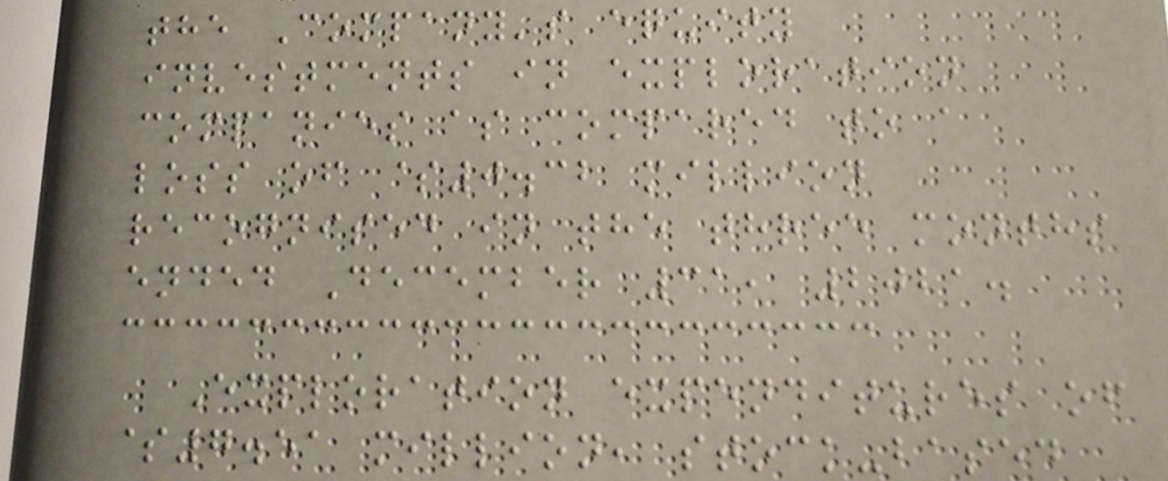the Company's equity
investments in exploration
companies as compared to a
loss of $0.32 million
recognised in the three months
ended December 31, 2021.
Exploration expenditures of
$7.51 million, stock-based
